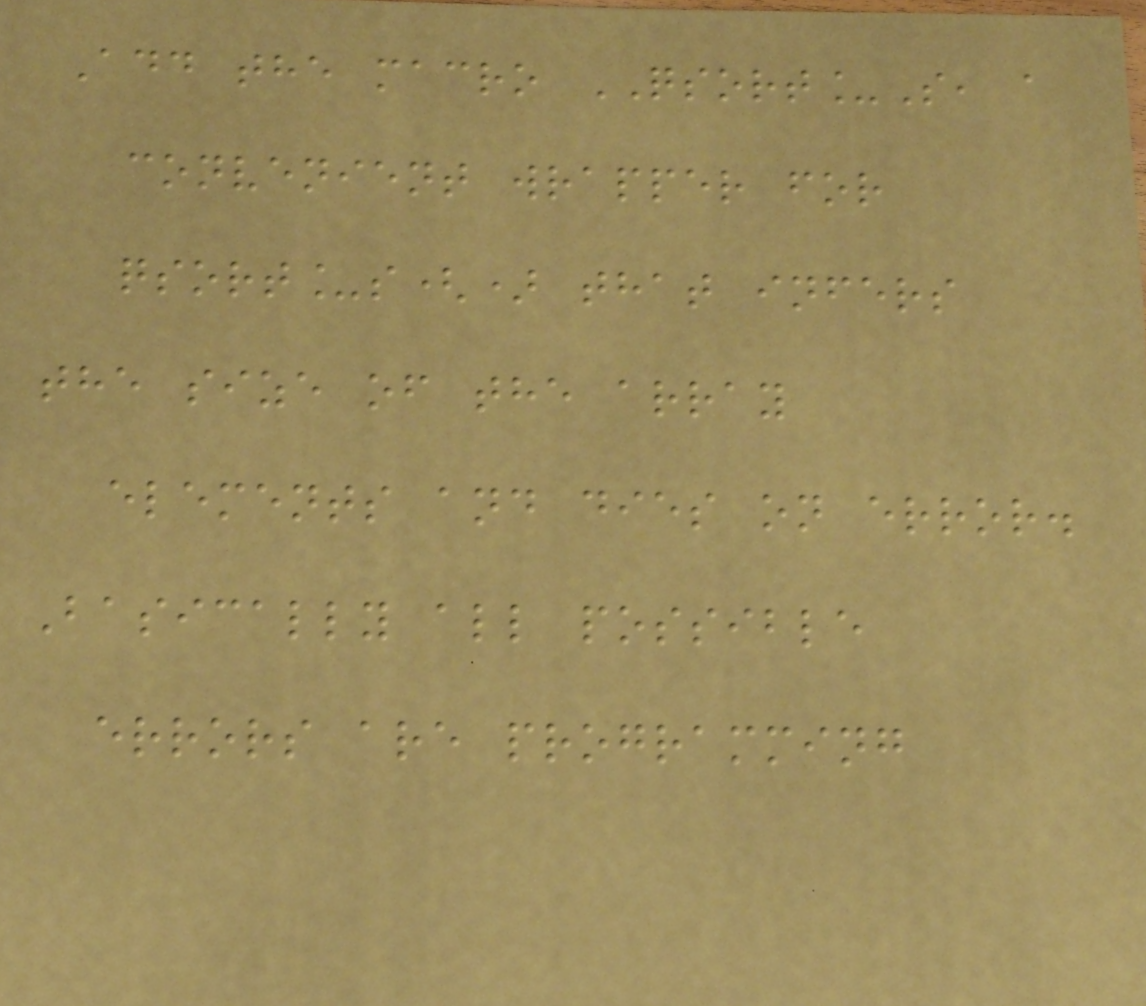Add the macro QSORT_S, a
convenient wrapper for
qsort_s() that infers
the size of the array
elements and dies on error.
Basically all possible
errors are programming
